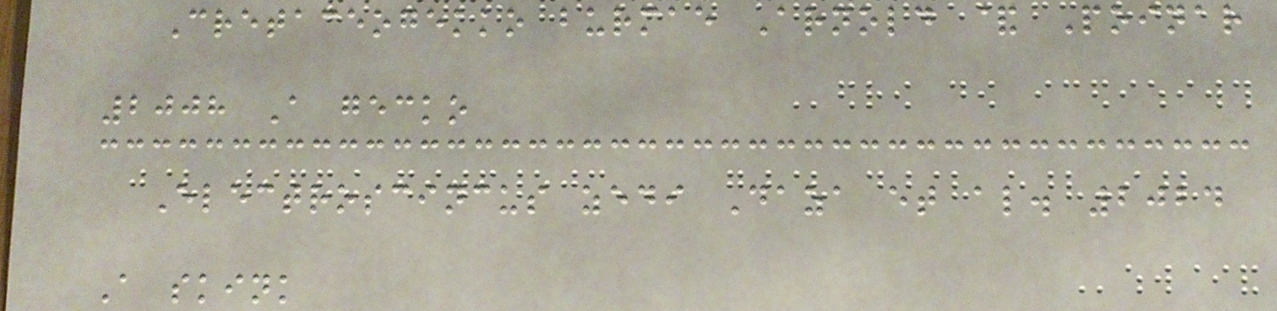Cretaceogekko burmae Arnold & Poinar
2008 A gecko
Electroscincus zedi Daza et al. 2024
A skink
